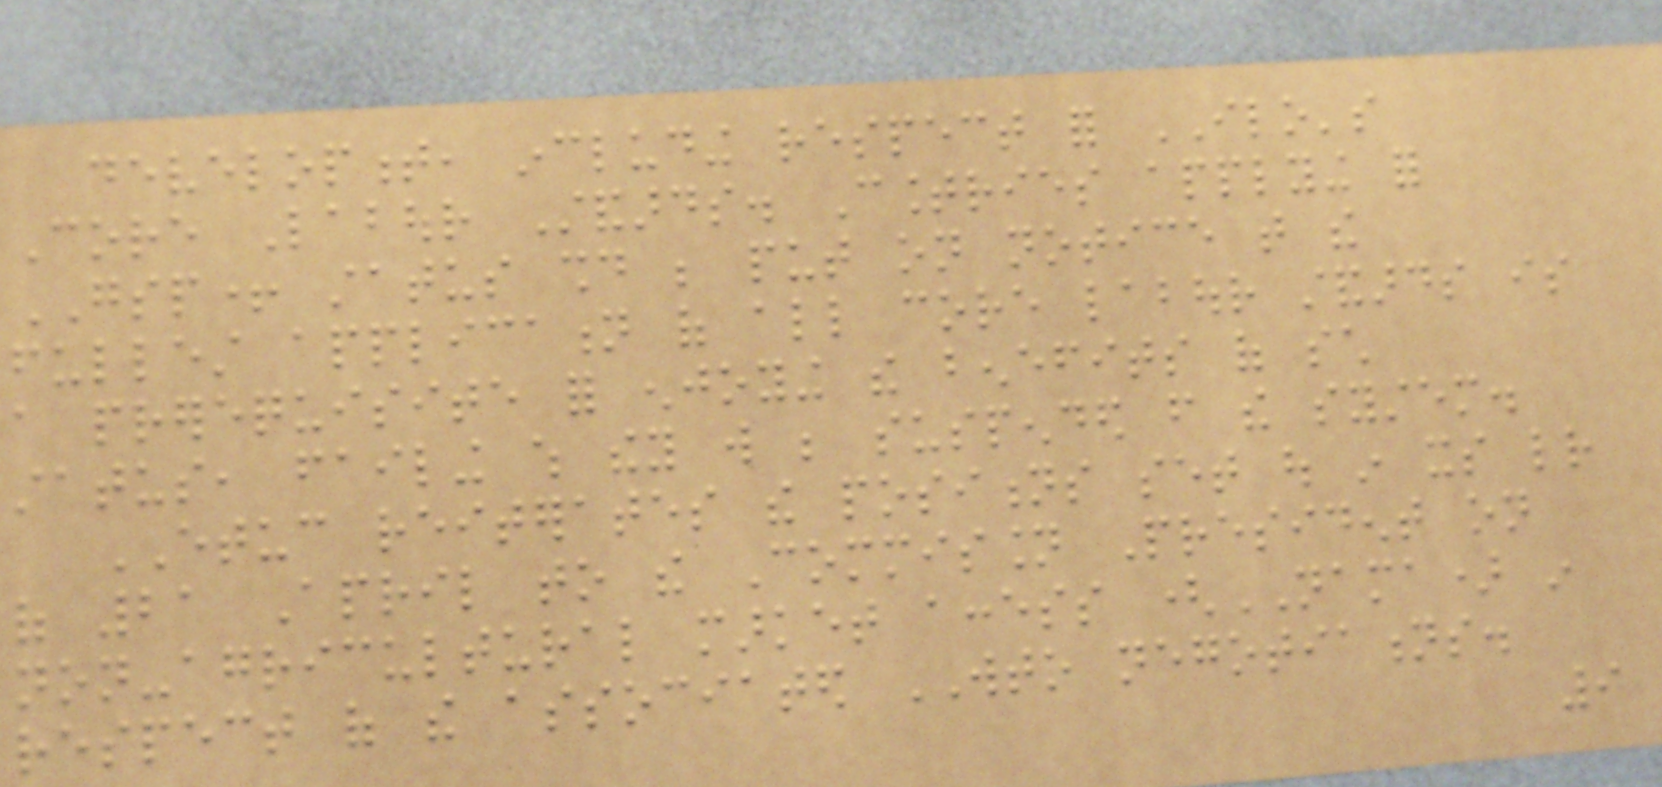development, including respect for ILO's
Core Labour Standards. Countries applying for
GSP+ status should be put on notice that the
fullest application of all core labour standards is
a prerequisite for enjoying the benefits of such
status, failing which they will be suspended from the system.
ETUC reiterates the positions set out in its letter
of 21 April to the Commission President on
non-agricultural market access (NAMA) in
respect of the associated WTO negotiations.
9
